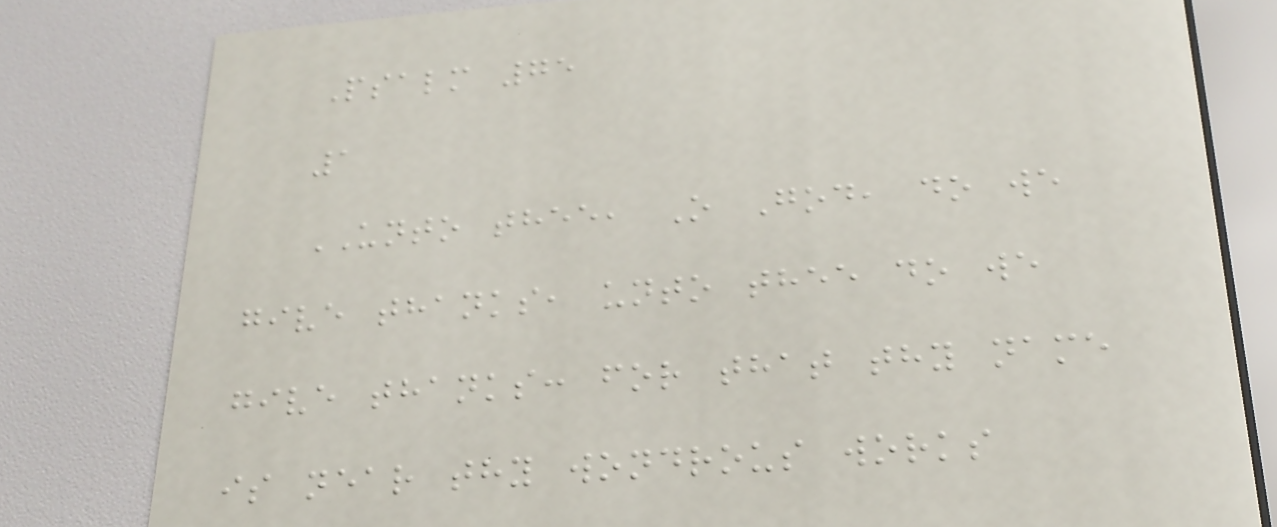Psalm 75
1
UNTO thee, O God, do we
give thanks, unto thee do we
give thanks: for that thy name
is near thy wondrous works
